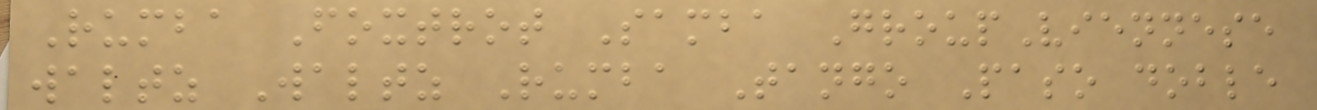Rumba Foxtrot Samba GroupViennese
waltz Waltz Rumba Tango Paso doble
